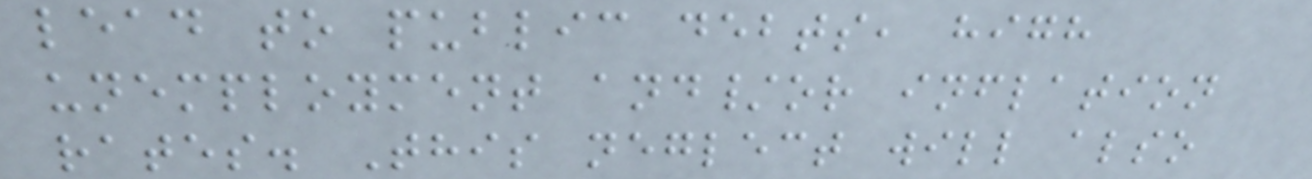lead to public debts, high
unemployment and/or inflation
rates. This neglect will also
